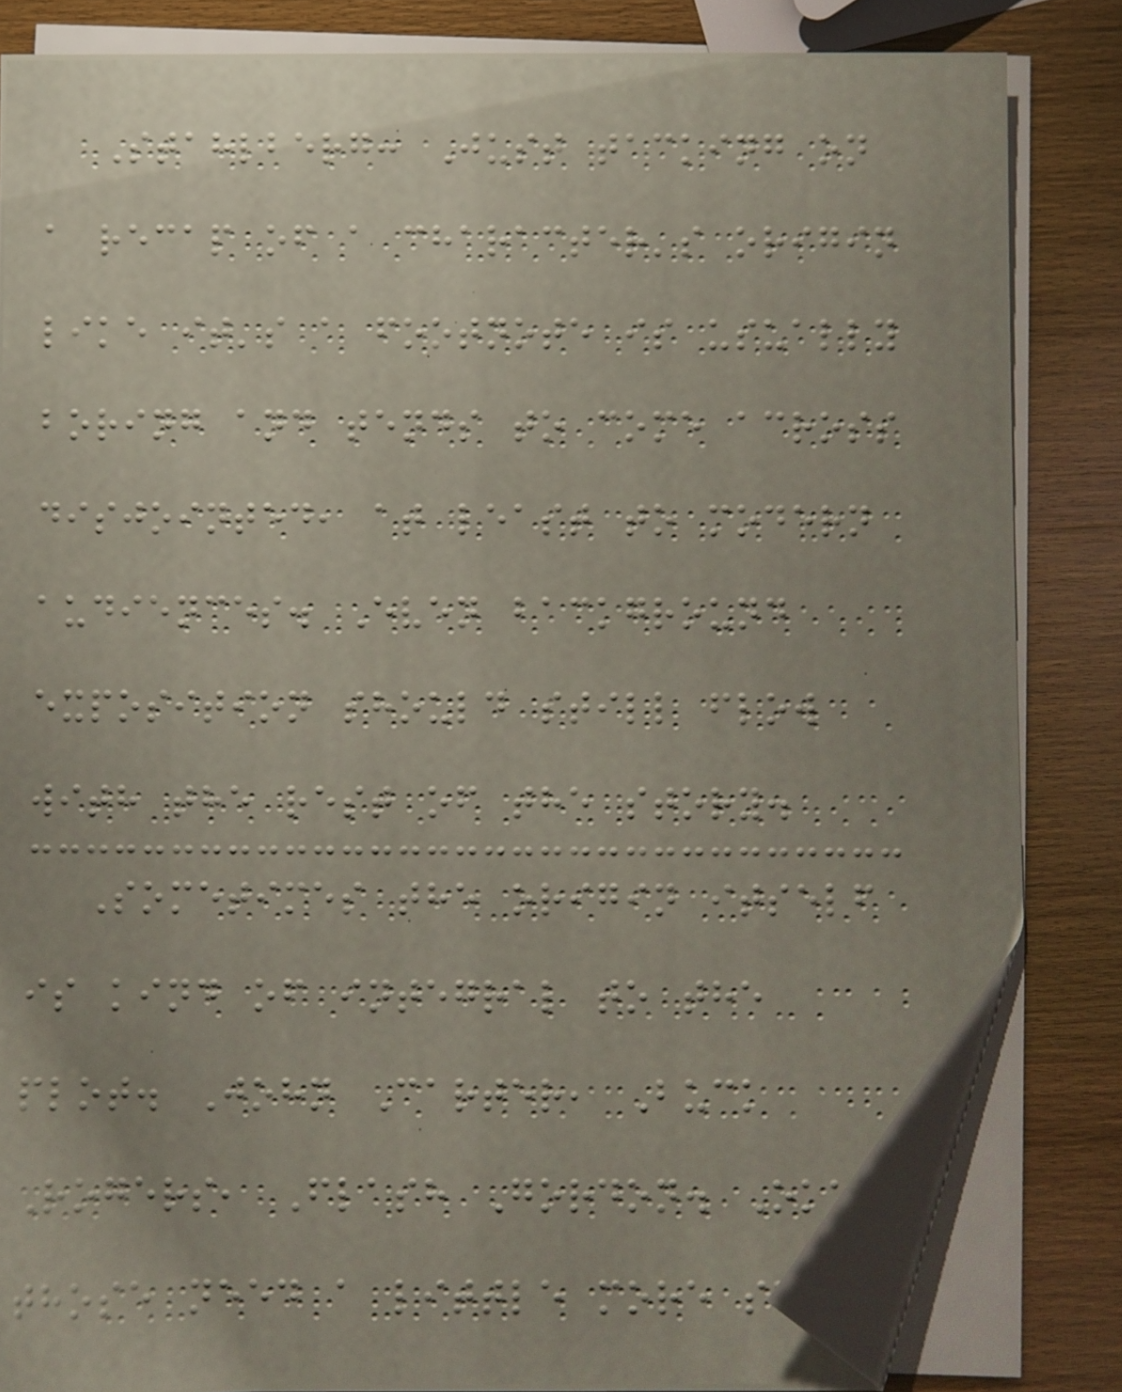Stahlberg: Just tacking on
a recap of a character's origin
like it's a footnote is usually
boring and tends to come across
disjointed, at least to modern
audiences. Even background
exposition should still flow
with the rest of the story.
Sometimes the origin itself
is kind of integral to the
plot. John Carter, Buck
Rogers, Flash Gordon. Okay
those need a little more setup
